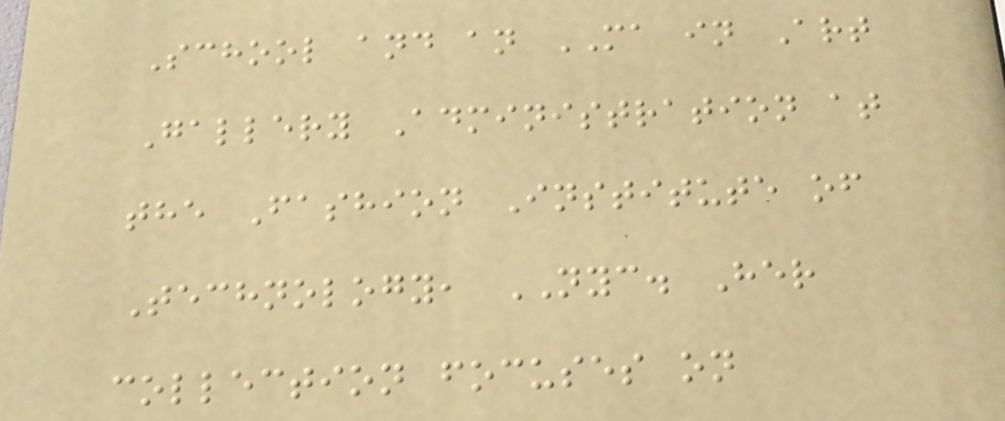School and an MA in Art
Gallery Administration at
the Fashion Institute of
Technology, NYC. Her
collection focuses on
